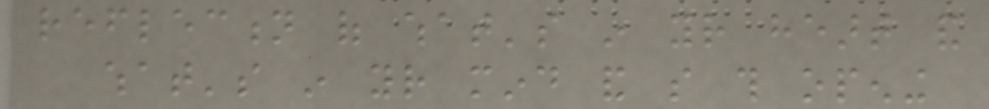reflection of what's in your heart and
what's in your mind and so this opening
